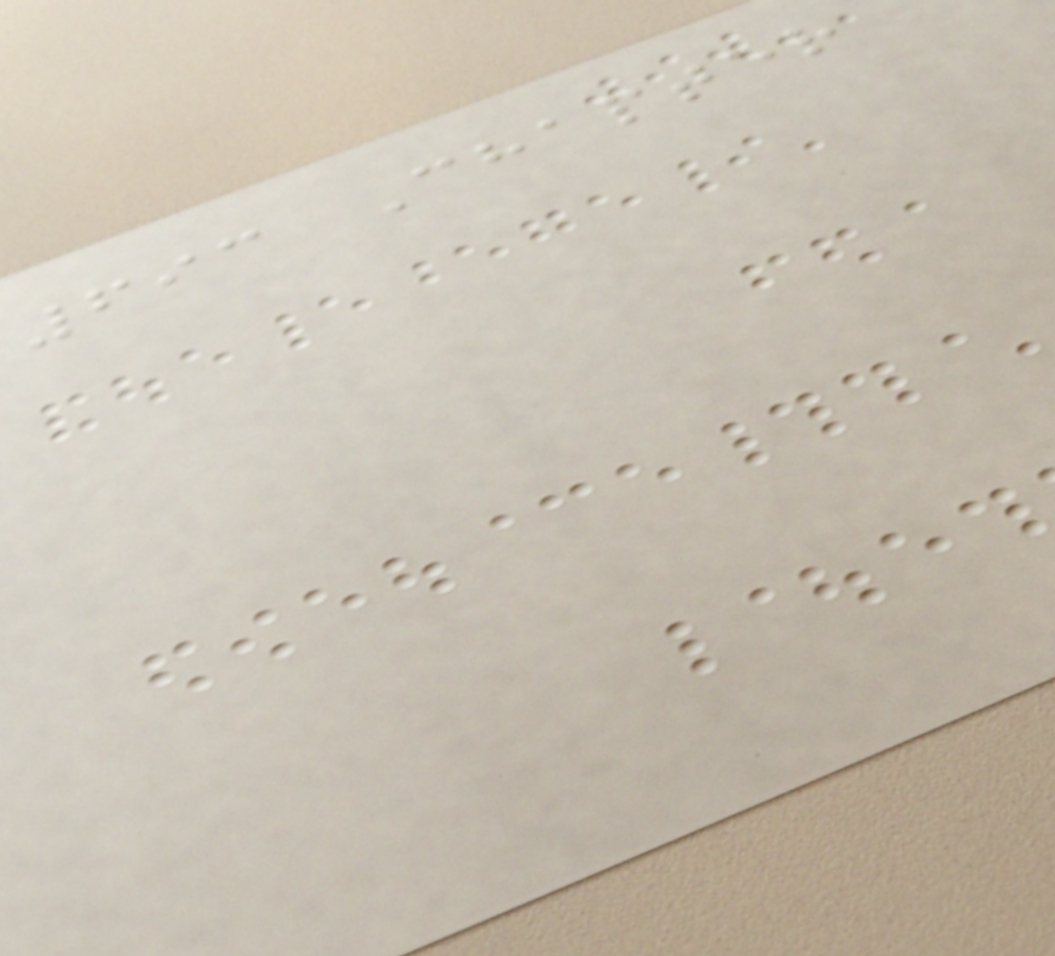693 Chapter
